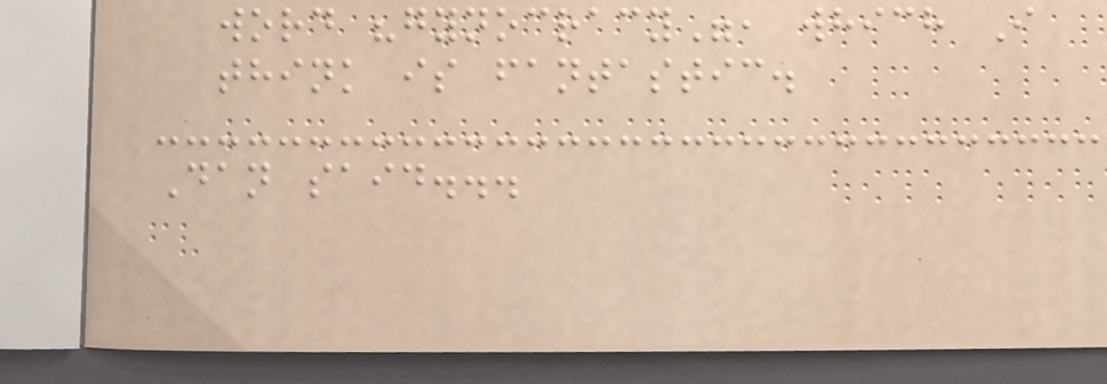word "gynocracy", which I
think is fantastic.
Dan said...
